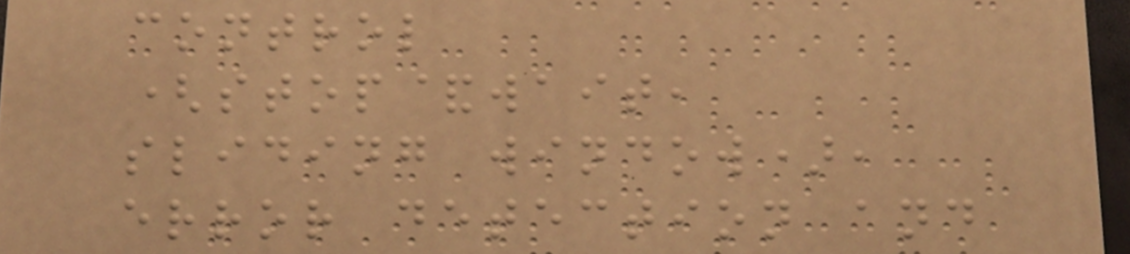control
(stop&wait,
sliding window),
error detection and
